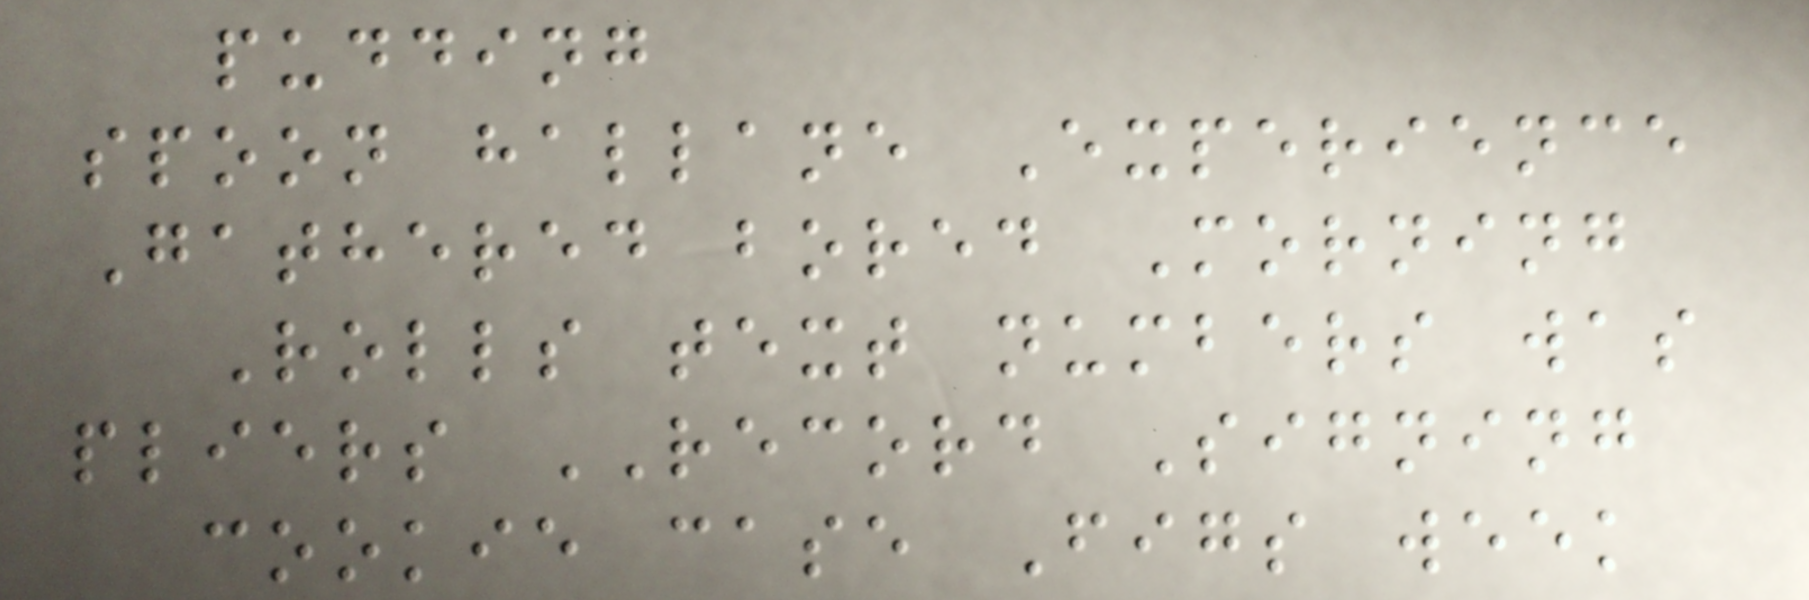pudding
spoon hallane Experience
Gathered bored Morning
Rolls text numbers was
pliers RECORD Signing
cookie case Figs week
